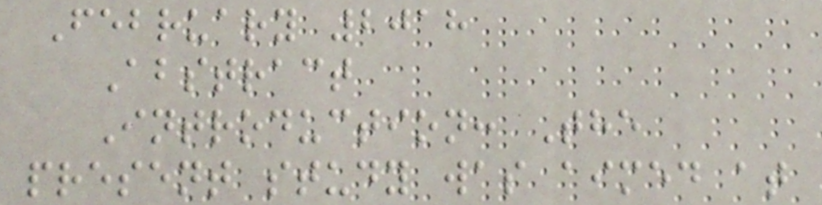February 2018
Abstract
Introduction: The
present study was aimed at
